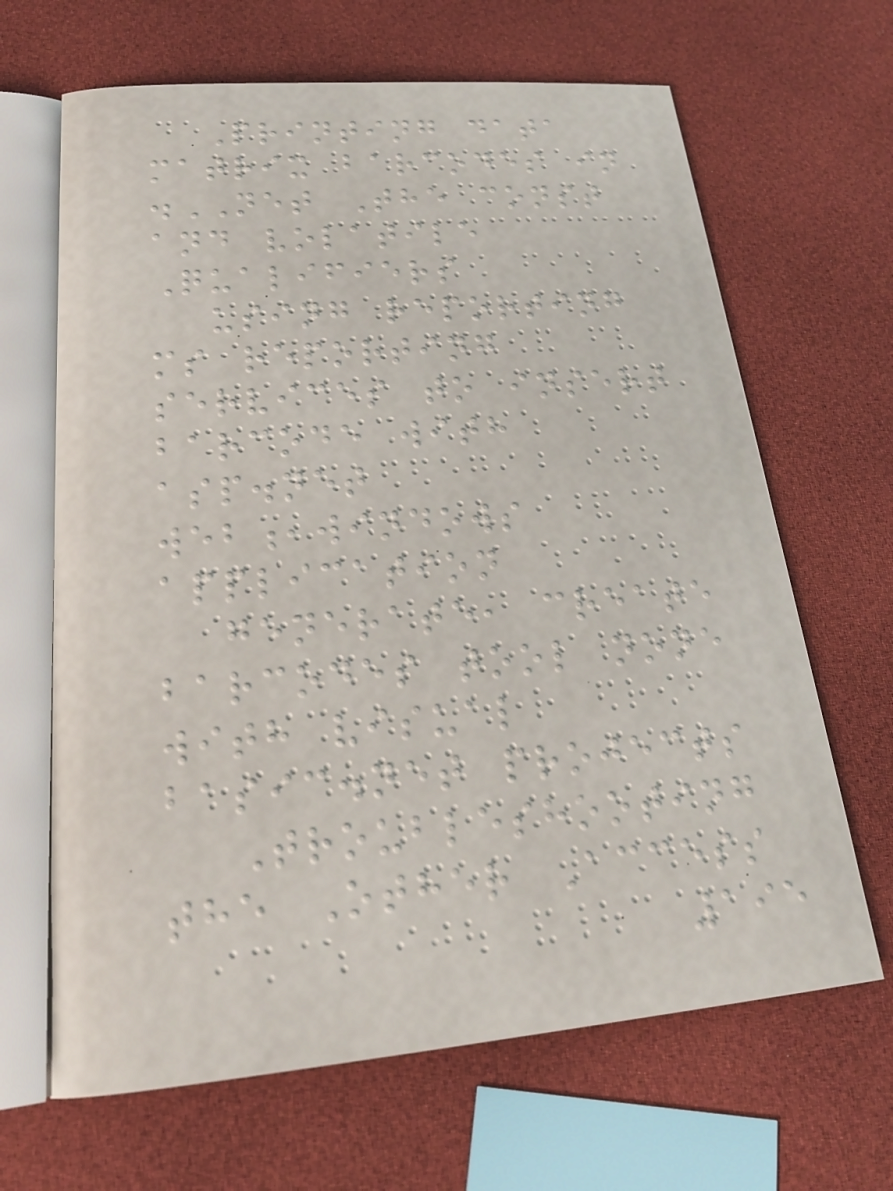Printing data
matrix barcodes in
.NET The const
and volatile
Qualifiers
using reporting
ms reporting
services to insert
barcode with
asp.net
web,windows
application
generate, create
barcodes tool none
with visual
basic.net projects
Troubleshooting
the Other Access
195
